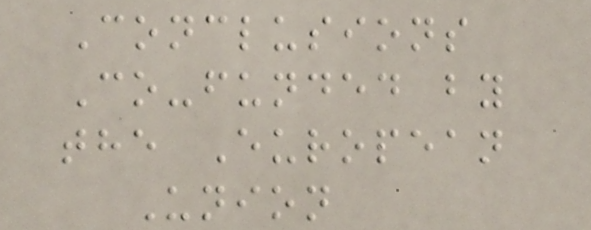Conclusions
Co-funded by
the European
Union
